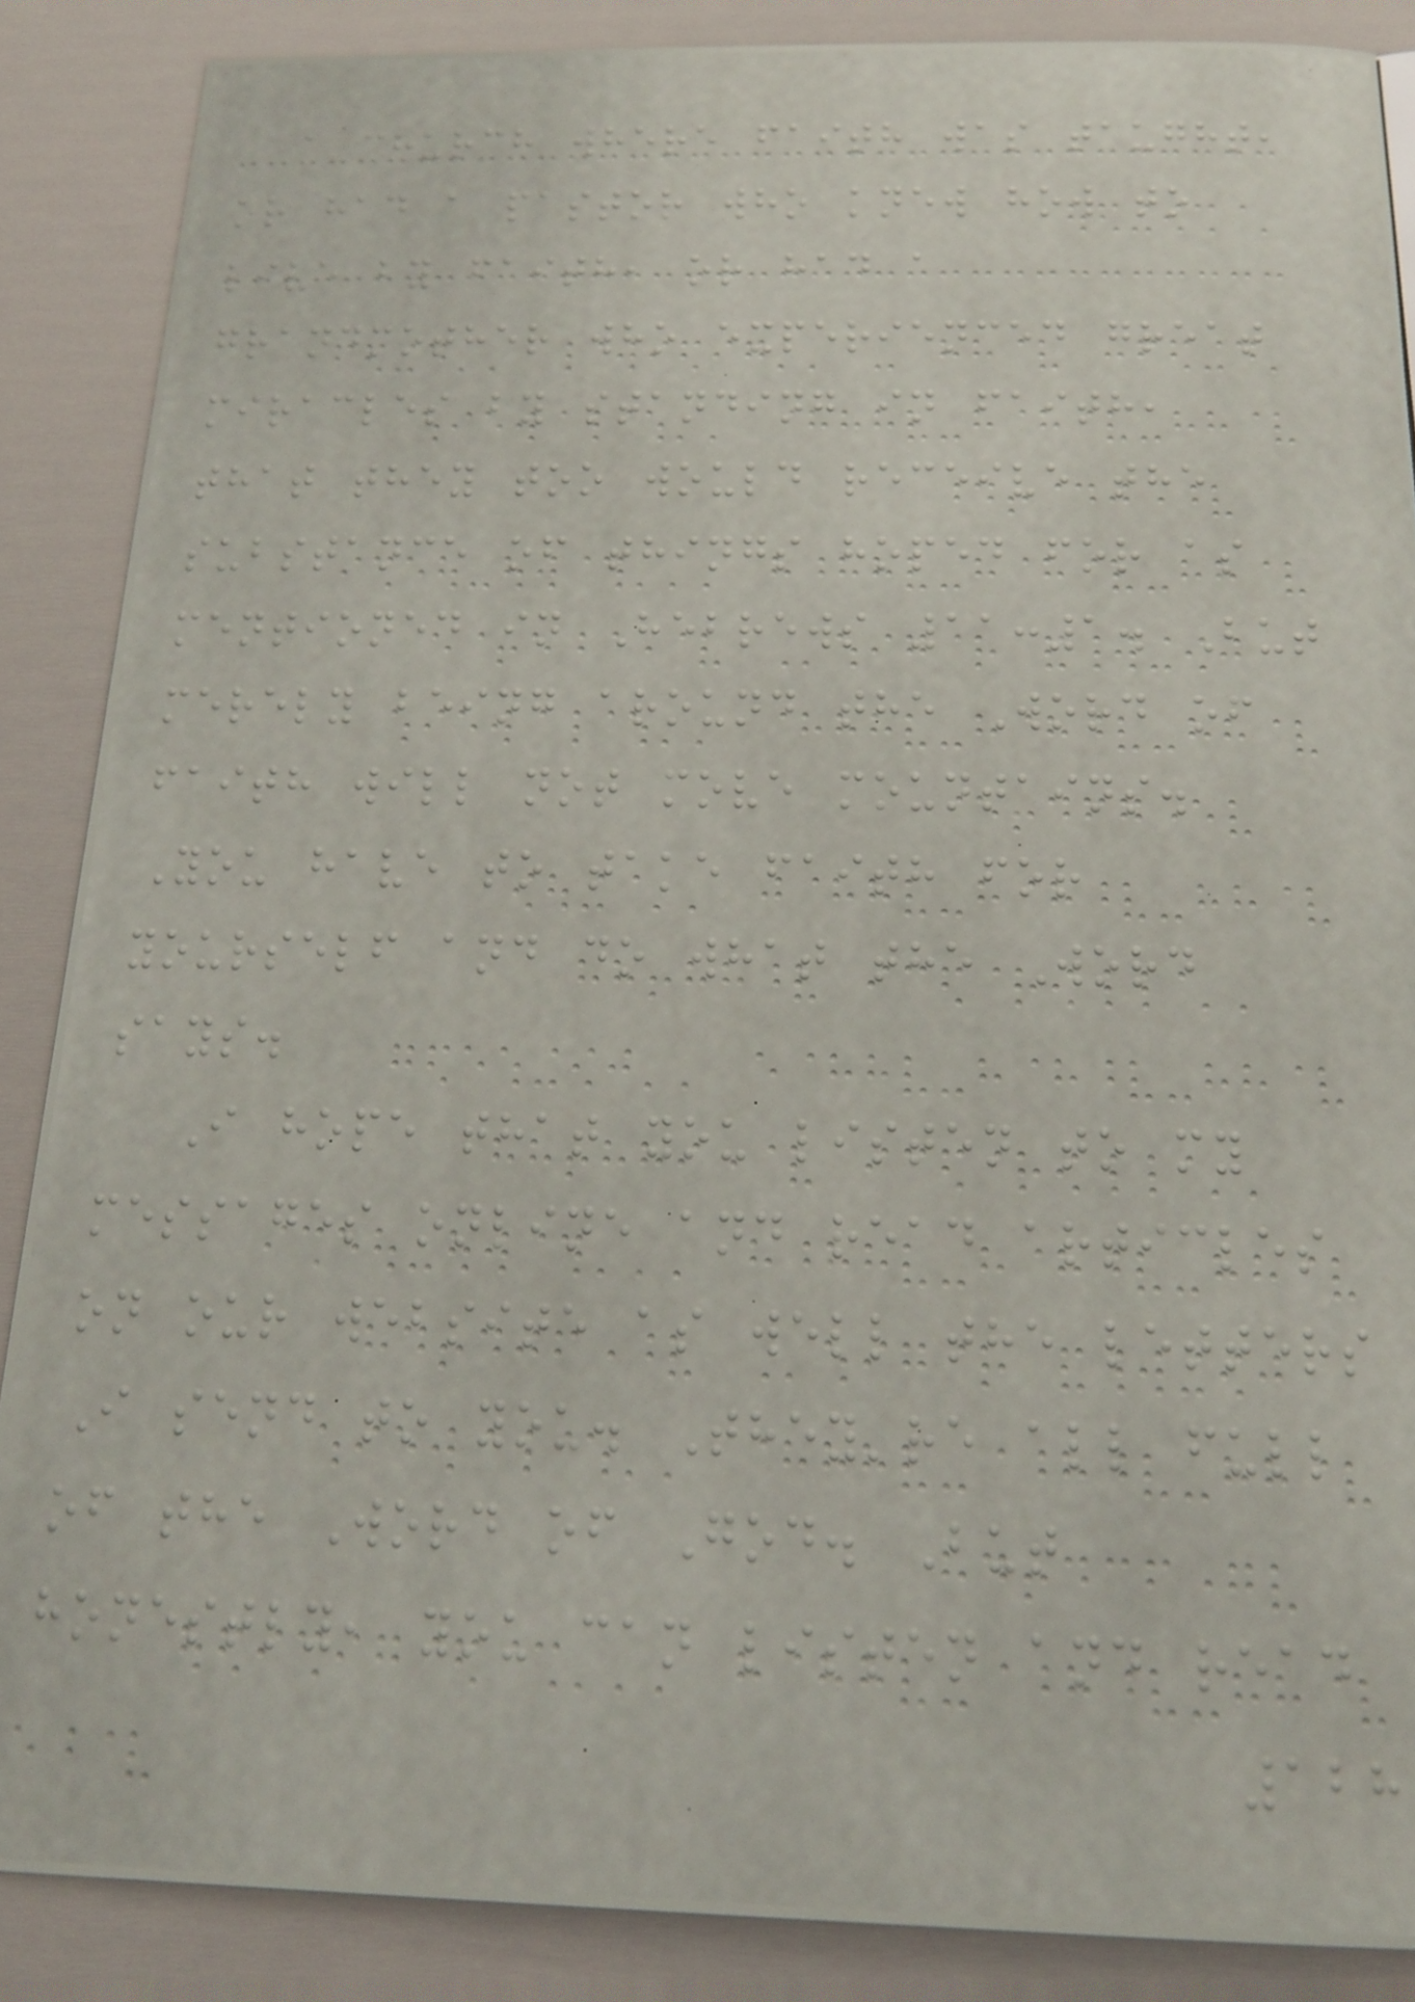a church where faith was taught,
or had a pastor who knew how to
live by faith, or had a
grandmother who experienced great
miracles by standing in faith,
that they too would receive the
substance of things hoped for as
mentioned in Hebrews 11:1. But
merely being around the Word of
faith will not move mountains.
You have to take faith for
yourself and do what the Word
says.
I hope that you listen to my
messages online and read articles
on our website as well the letters
I send to you. They're all full
of the Word of God. But
honestly, you can listen and read
128
